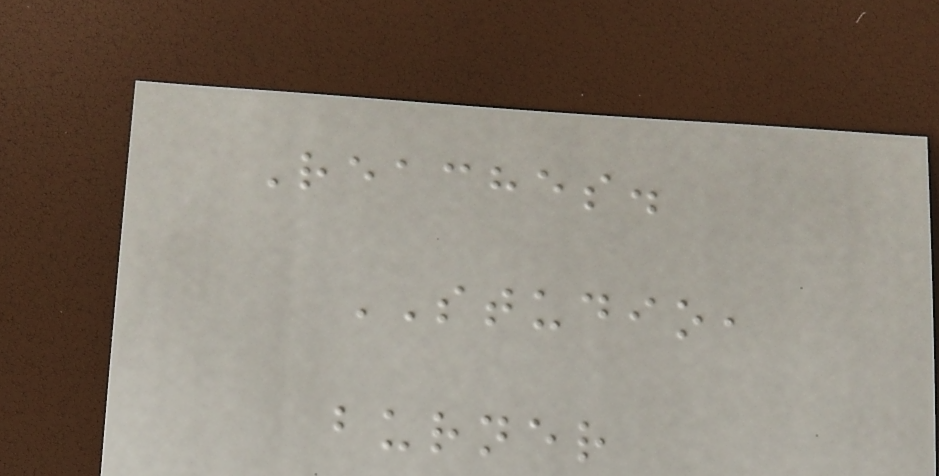Reaches.
STUDIO,
burner
